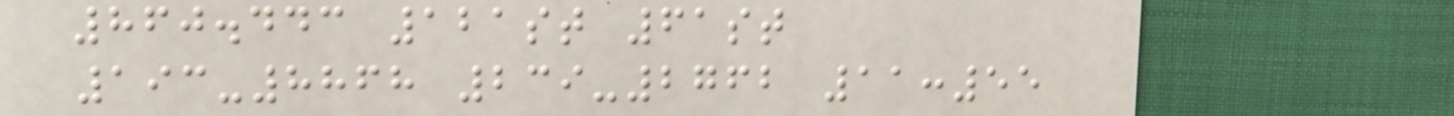860.443 121st 61st
193-8868 239-2762 11:55
